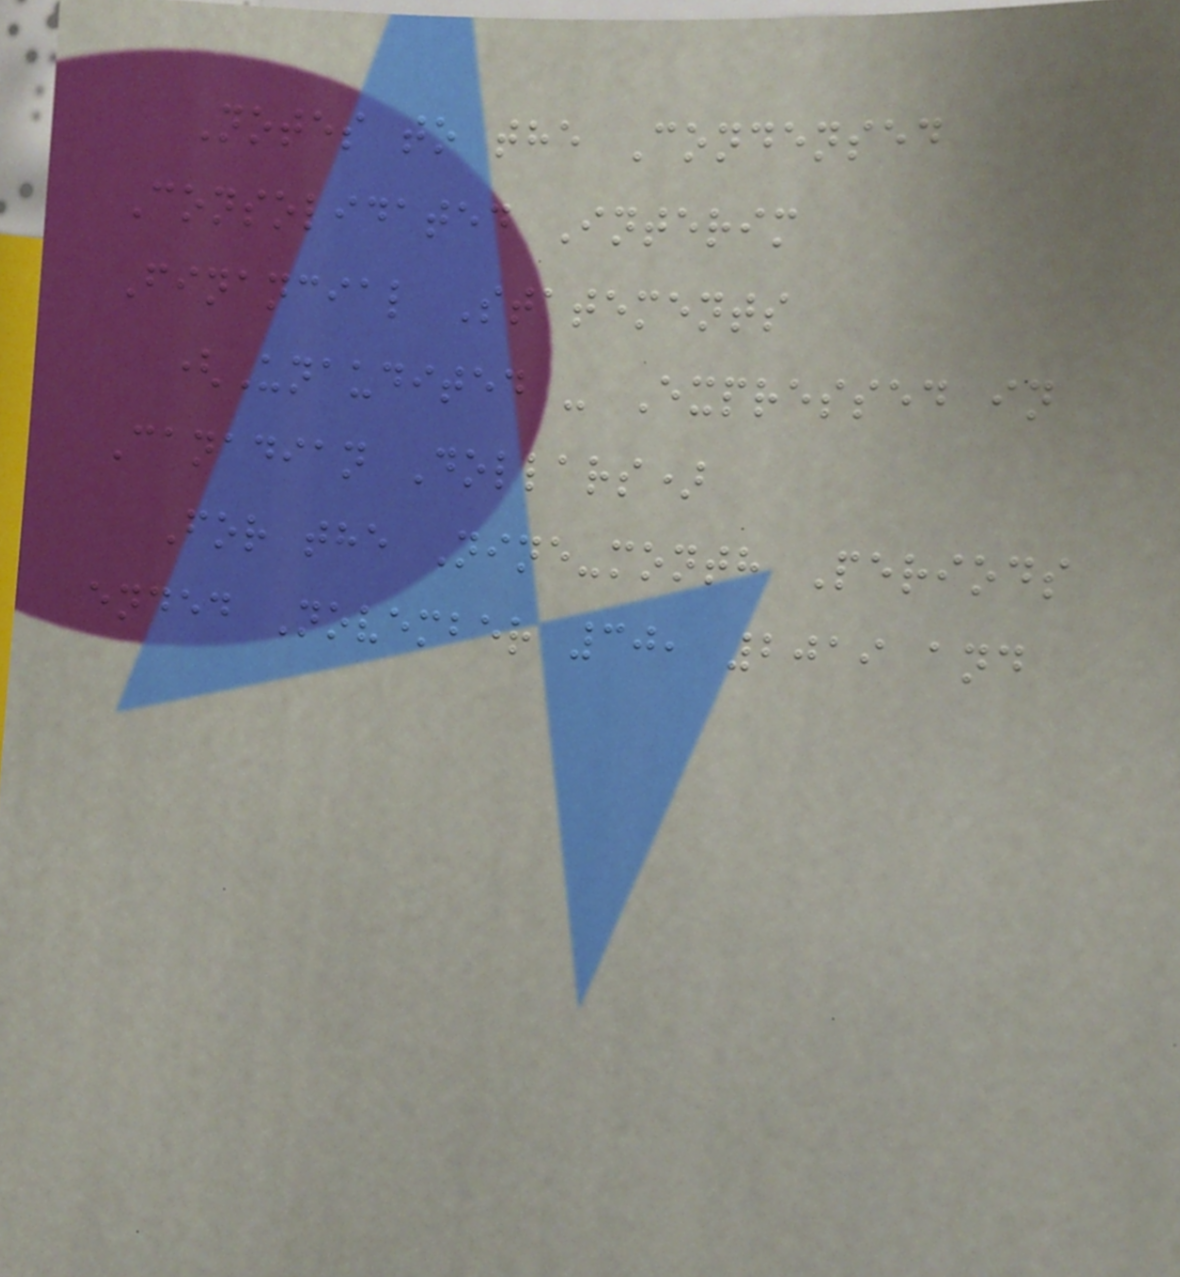Notes to the Condensed
Consolidated Interim
Financial Statements
(Unaudited - Expressed in
Canadian Dollars)
For the Nine-month Periods
ended November 30, 2019 and
